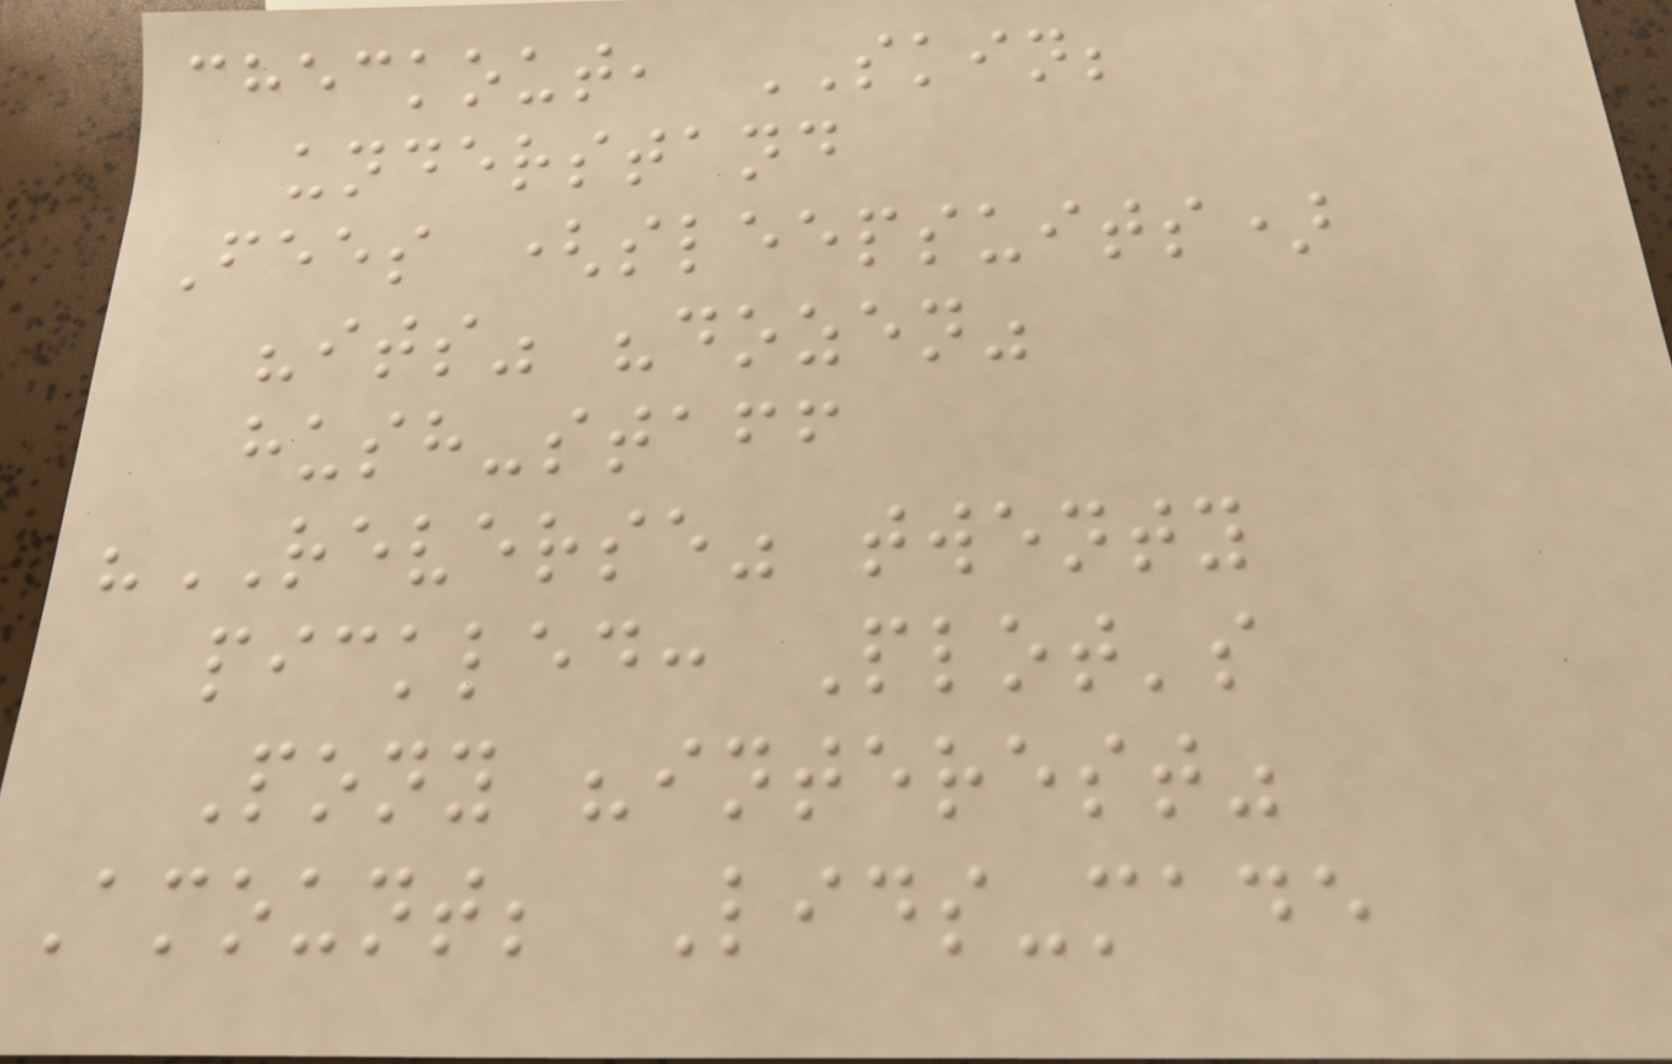checkout, SKIN;
understand
Fees (sleepsuits)
"its" "dozen"
hush-staff
"REVERSE" twenty
pickled: Plot's
Pony "interest"
Amount; Lids-made
